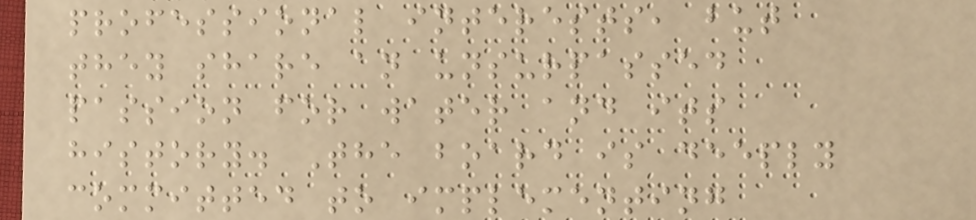professional interests, but
they share an unsurpassed
passion for water and its
history. The board is deeply
committed to implementing
